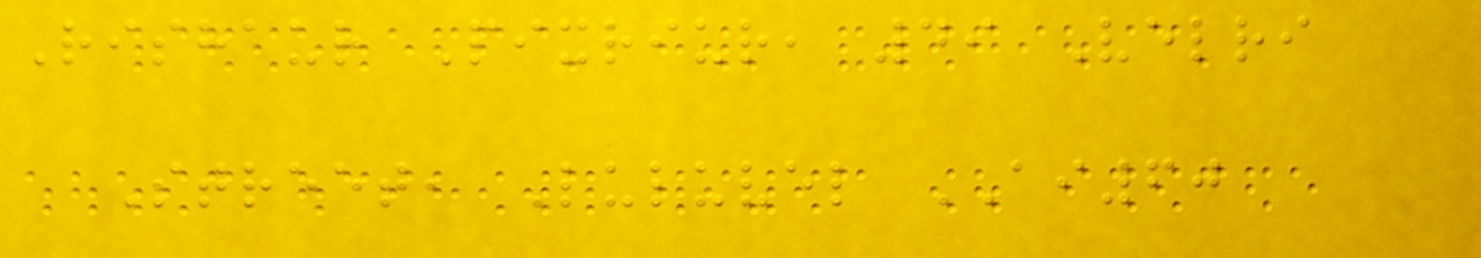Rishaur Pixriur, 49 Velri
Street, Luluvel AI60
